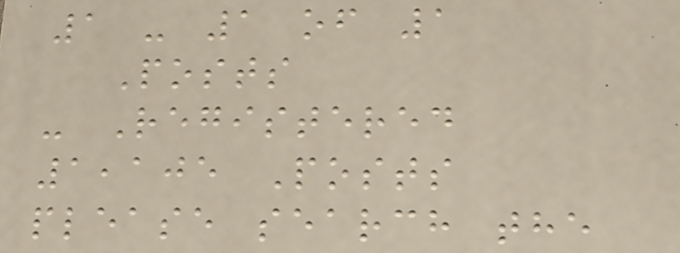1 - 1 of 1
Posts
- Registered
1,105 Posts
please search the
